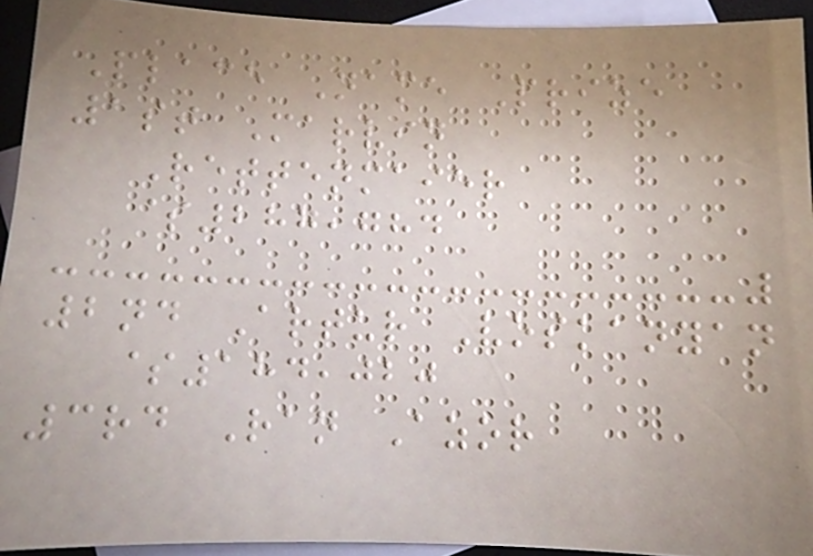Place Name Prize
1st Marvin
Rettenmaier
$287,784
2nd Artur Voskanyan
$184,020
3rd Ran Azor
